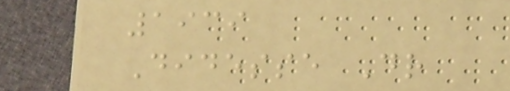1939
Didesse Dr
